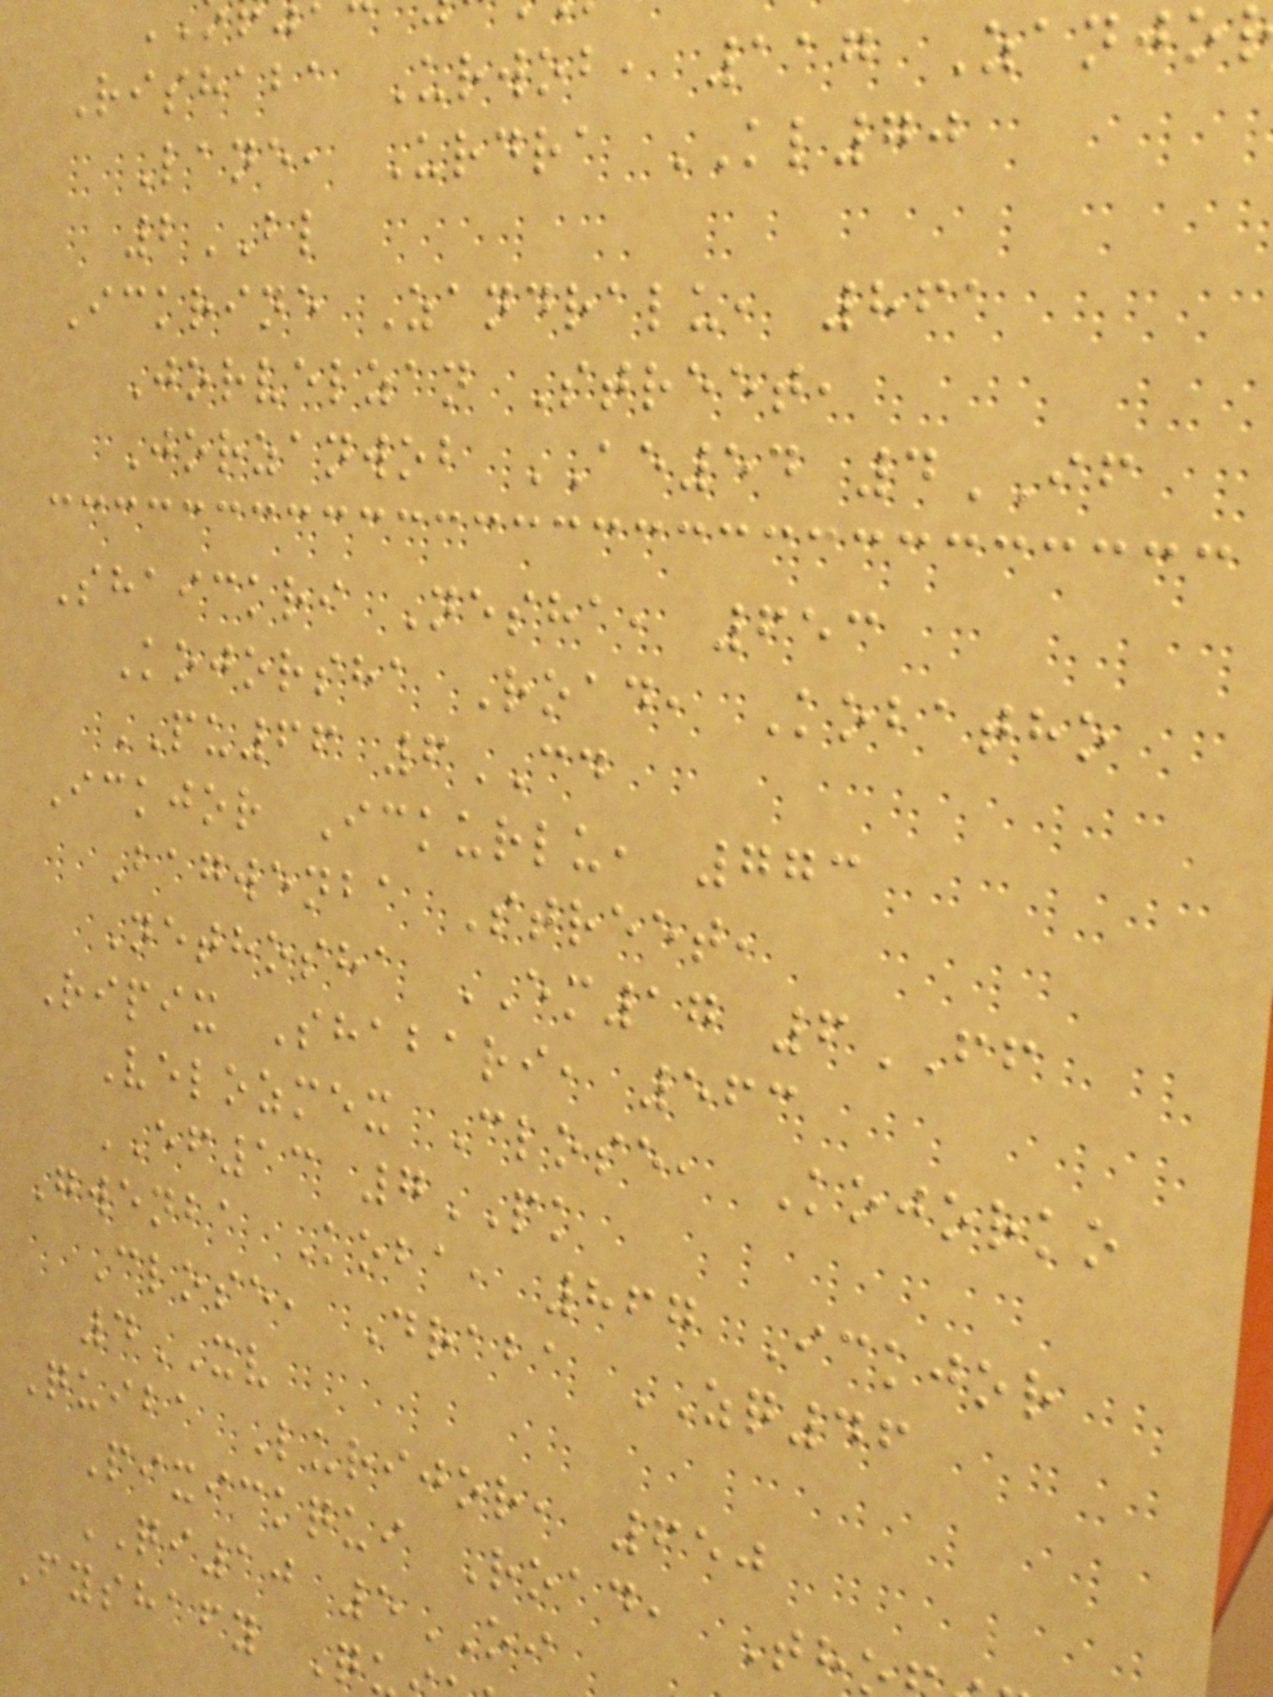Rishaba Urwob, 117 Zanjo
Lane, Urdra KL70
2BL
Ickrine Zandralu, 861
Jorvelzan Street,
Jorzanwob AE54 4IF
Shaickri Nesha, 653
Kojorsha Road, Kobatho
PU66 6CD
Ickjor Ickurlu, 773
Bagwenba Street,
Nethosha EM17 6FF
Ripix Shabari, 563
Velozmex Close, Kojorko
EF13 7PK
Gwenba Koba, 867 Ickjor
Close, Draba ZQ46
4XV
Quiba Lurijor, 650
Pixickqui Road, Th
QI10 5OI
Fyshafy Q
